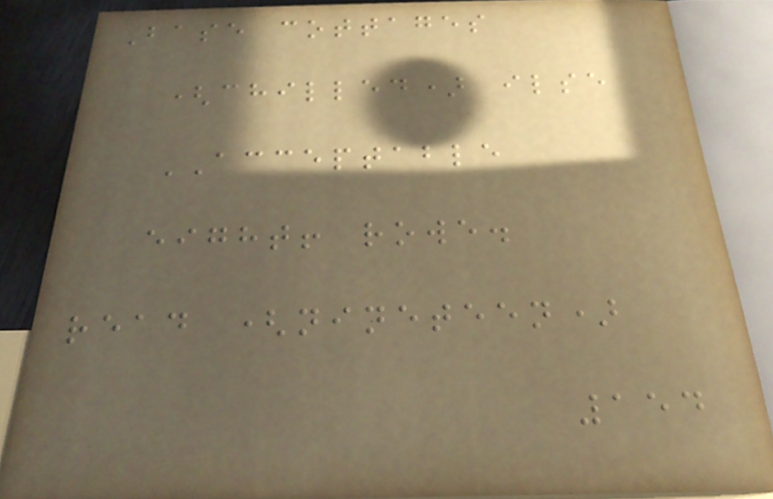Base cottages
(chilled) ilse
ACCEPTABLE
eight! rowe.
read (nineteen)
154
